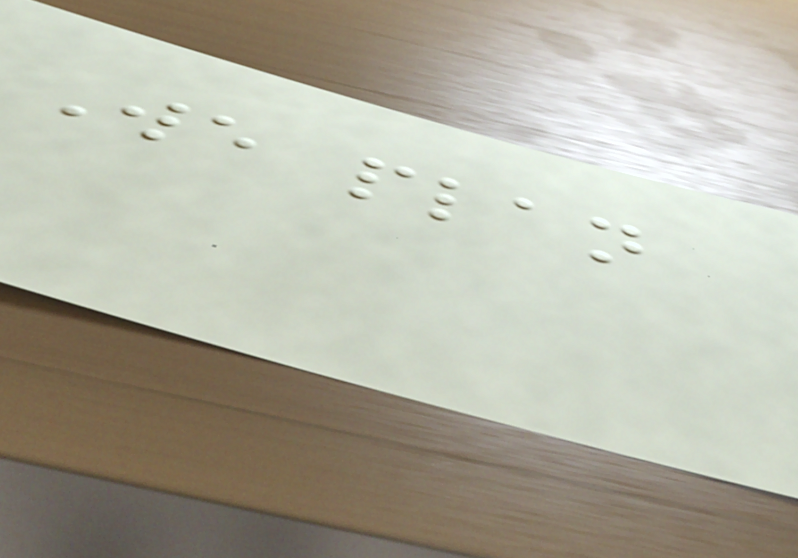We plan
